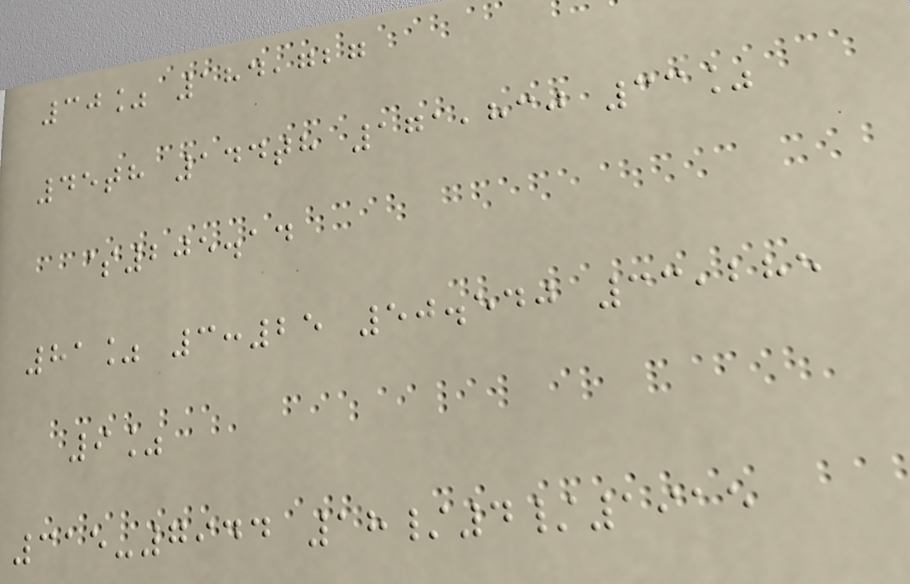30% 184,727
45th 144th 171,830 33%
$205.14
81% 3:25 50.540 33,285
9%
315-7944 18/4/1915
